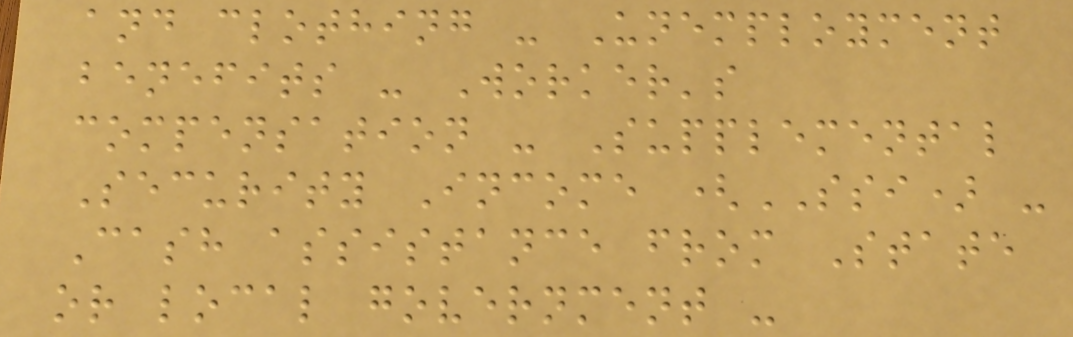and clothing - Unemployment
benefits - Worker's
compensation - Supplemental
Security Income (SSI) -
Cash assistance from State
or local government -
